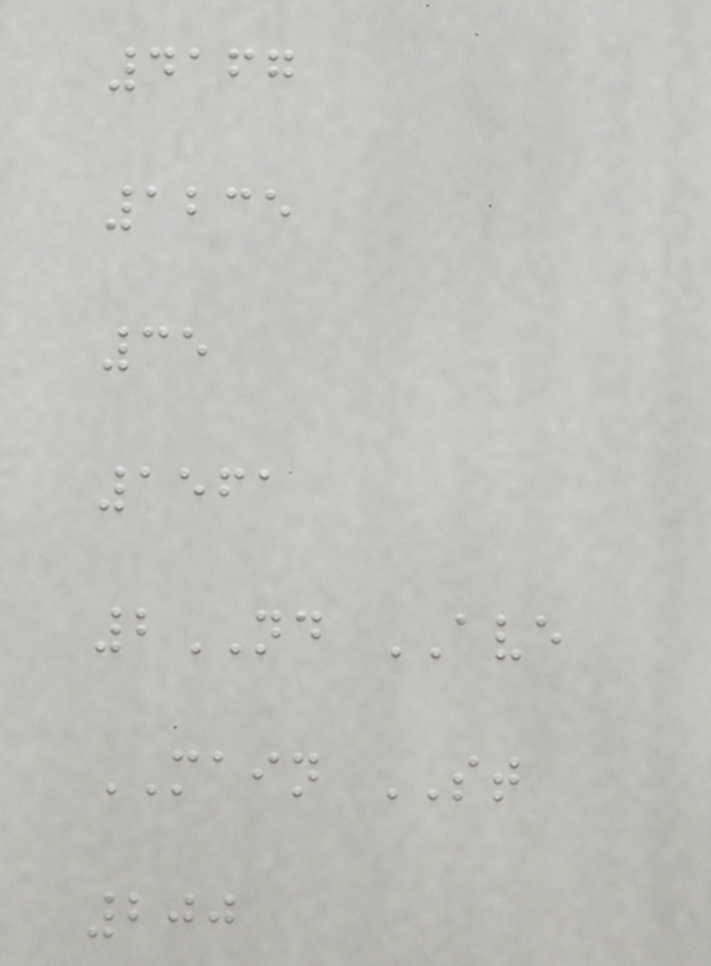4167
1235
35
1561
2ND AVE
MAIN ST
200
